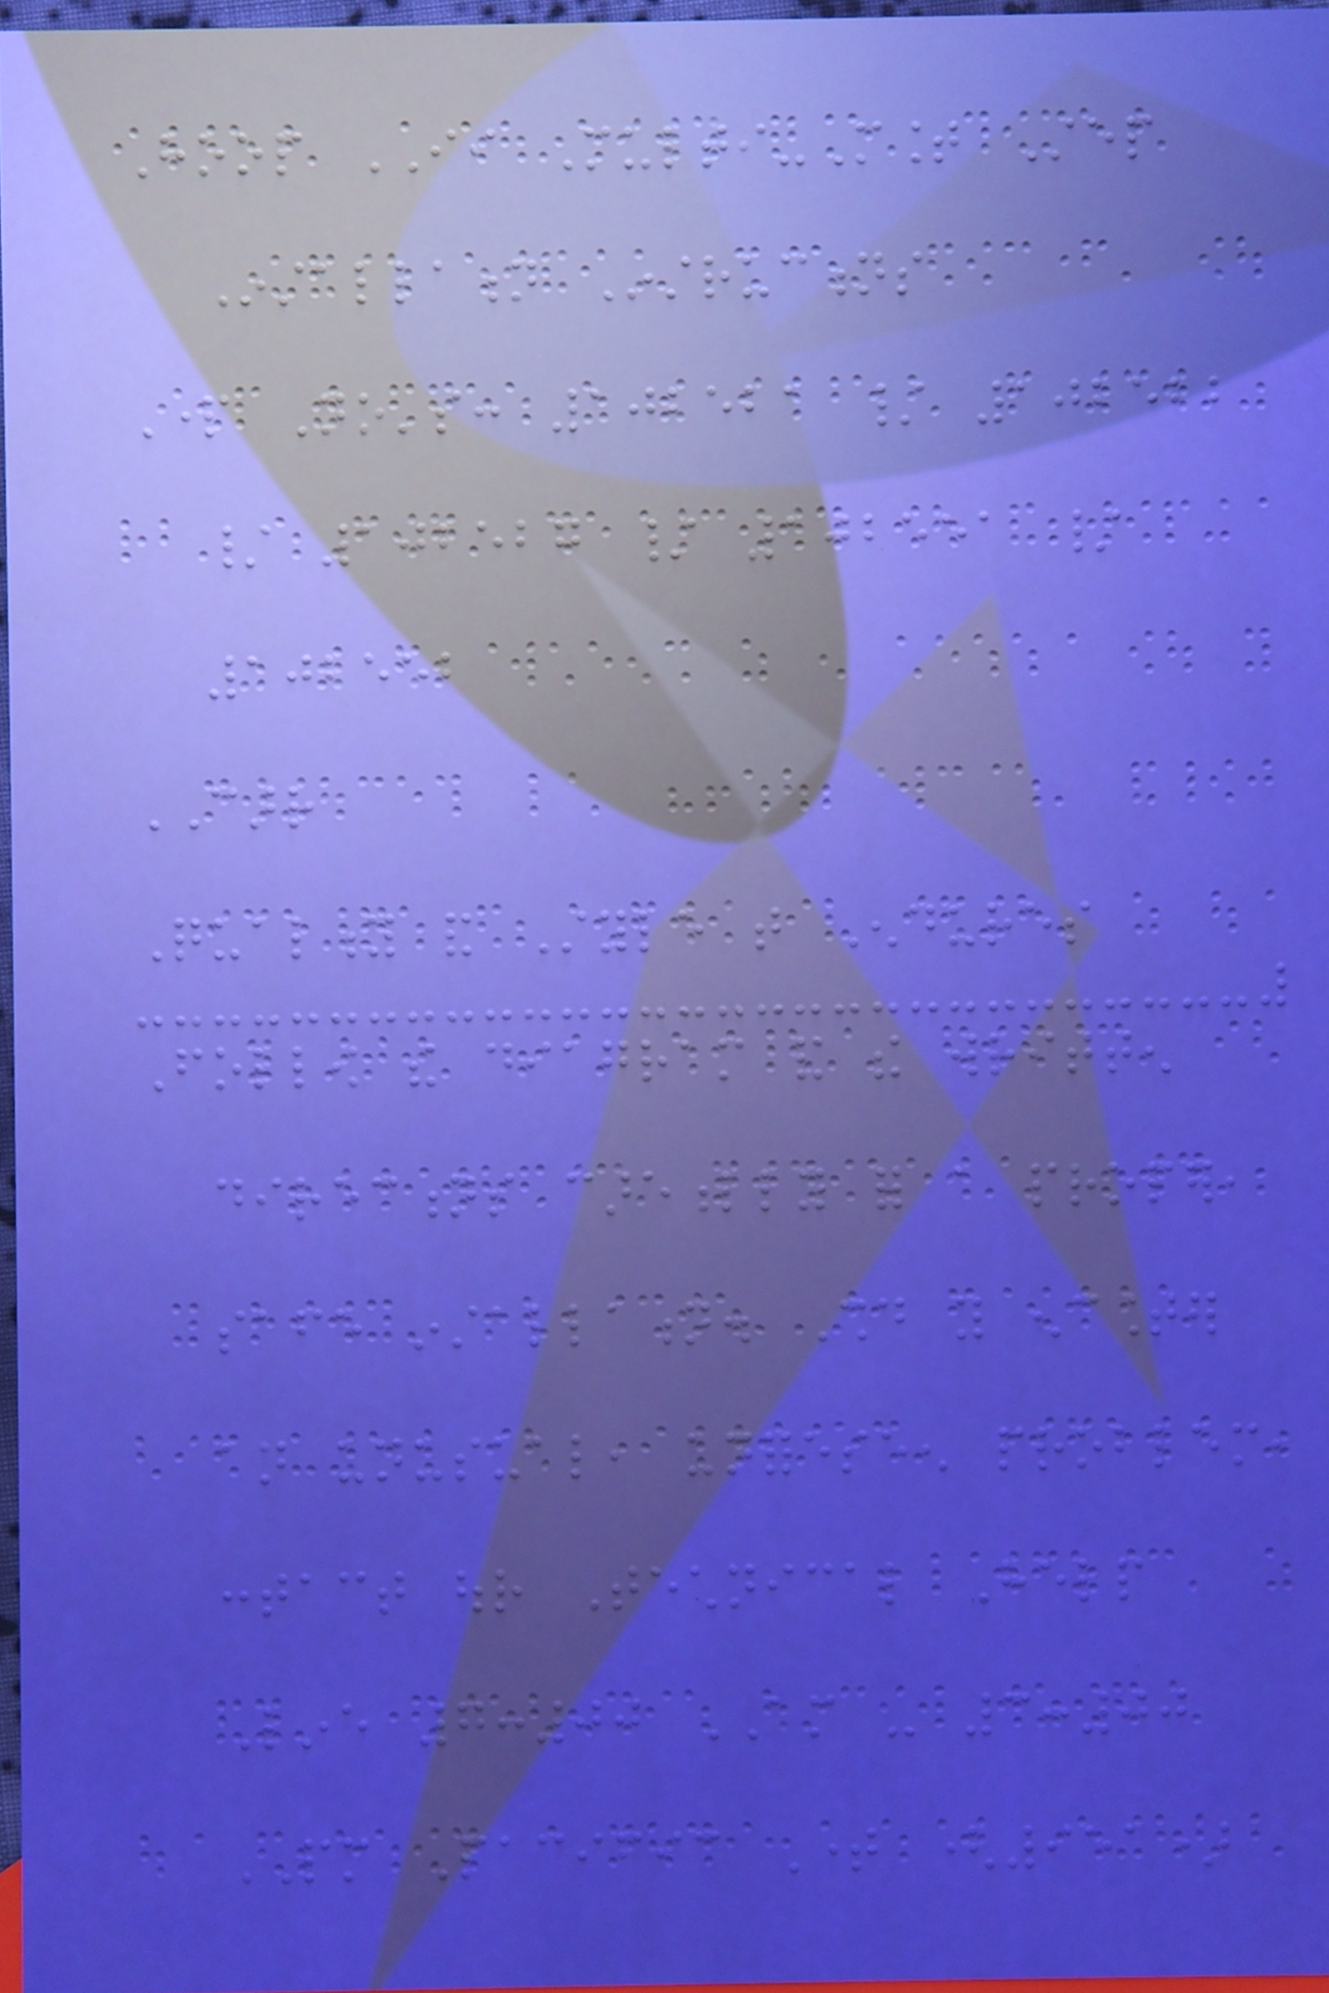Hoop II Multi-Mount Step
Installation Instructions
Part No's: 102521 / 102522
/ 102527 / 102551 /
102552
CARR
Quality and Style that Endures
Follow the diagram and the written
directions carefully for a proper,
safe installation. Should you encounter
an unusual, unforeseen problem,
contact our Technical Help
Line 7:00 AM - 3:00
PM Pacific Time (951)
